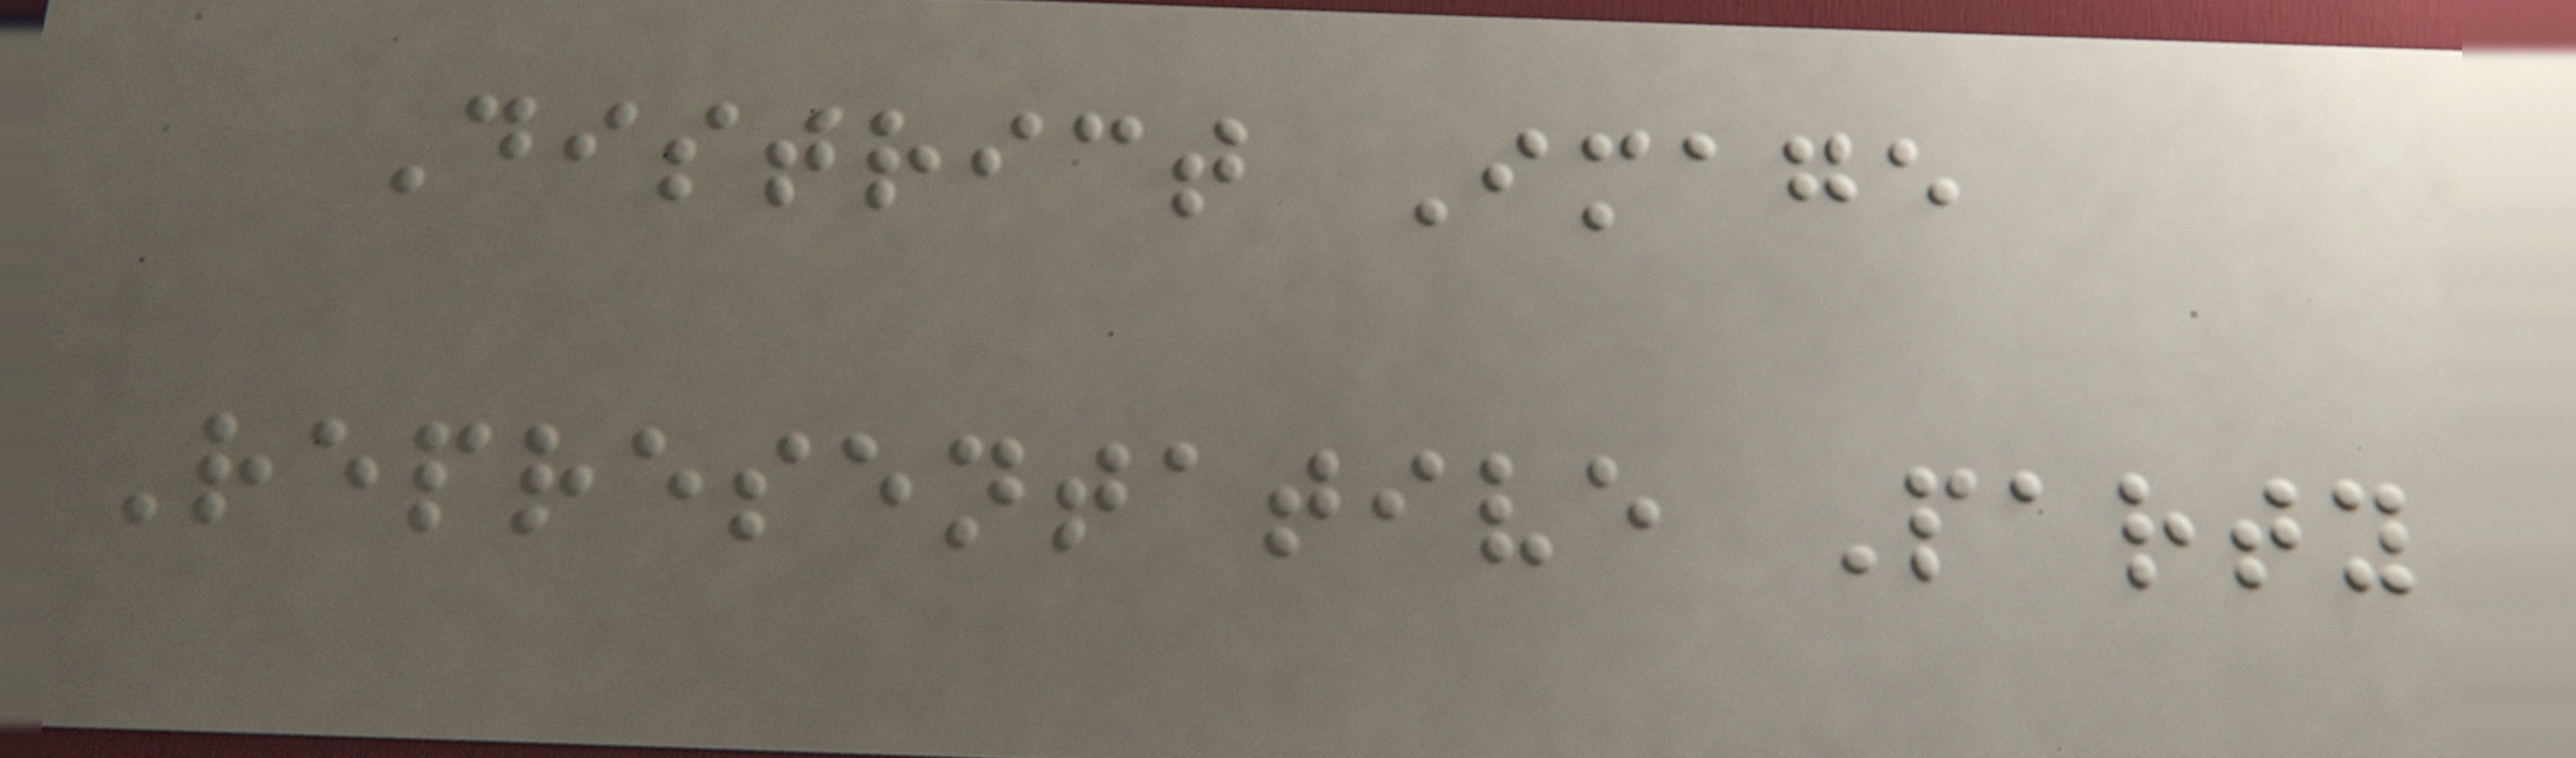District Image
Representative Party
